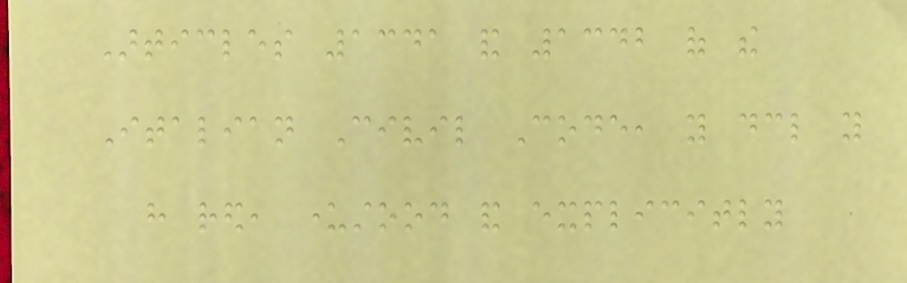Articles 1341 and 1342 of the
Italian Civil Code, you declare you
have red, understood and explicitly
